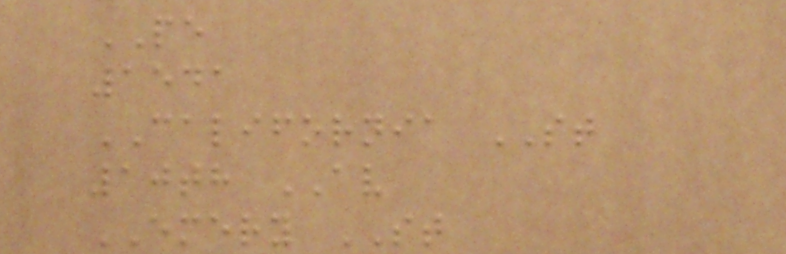PE
1541
CALIFORNIA ST
10th AV
EMERY ST
